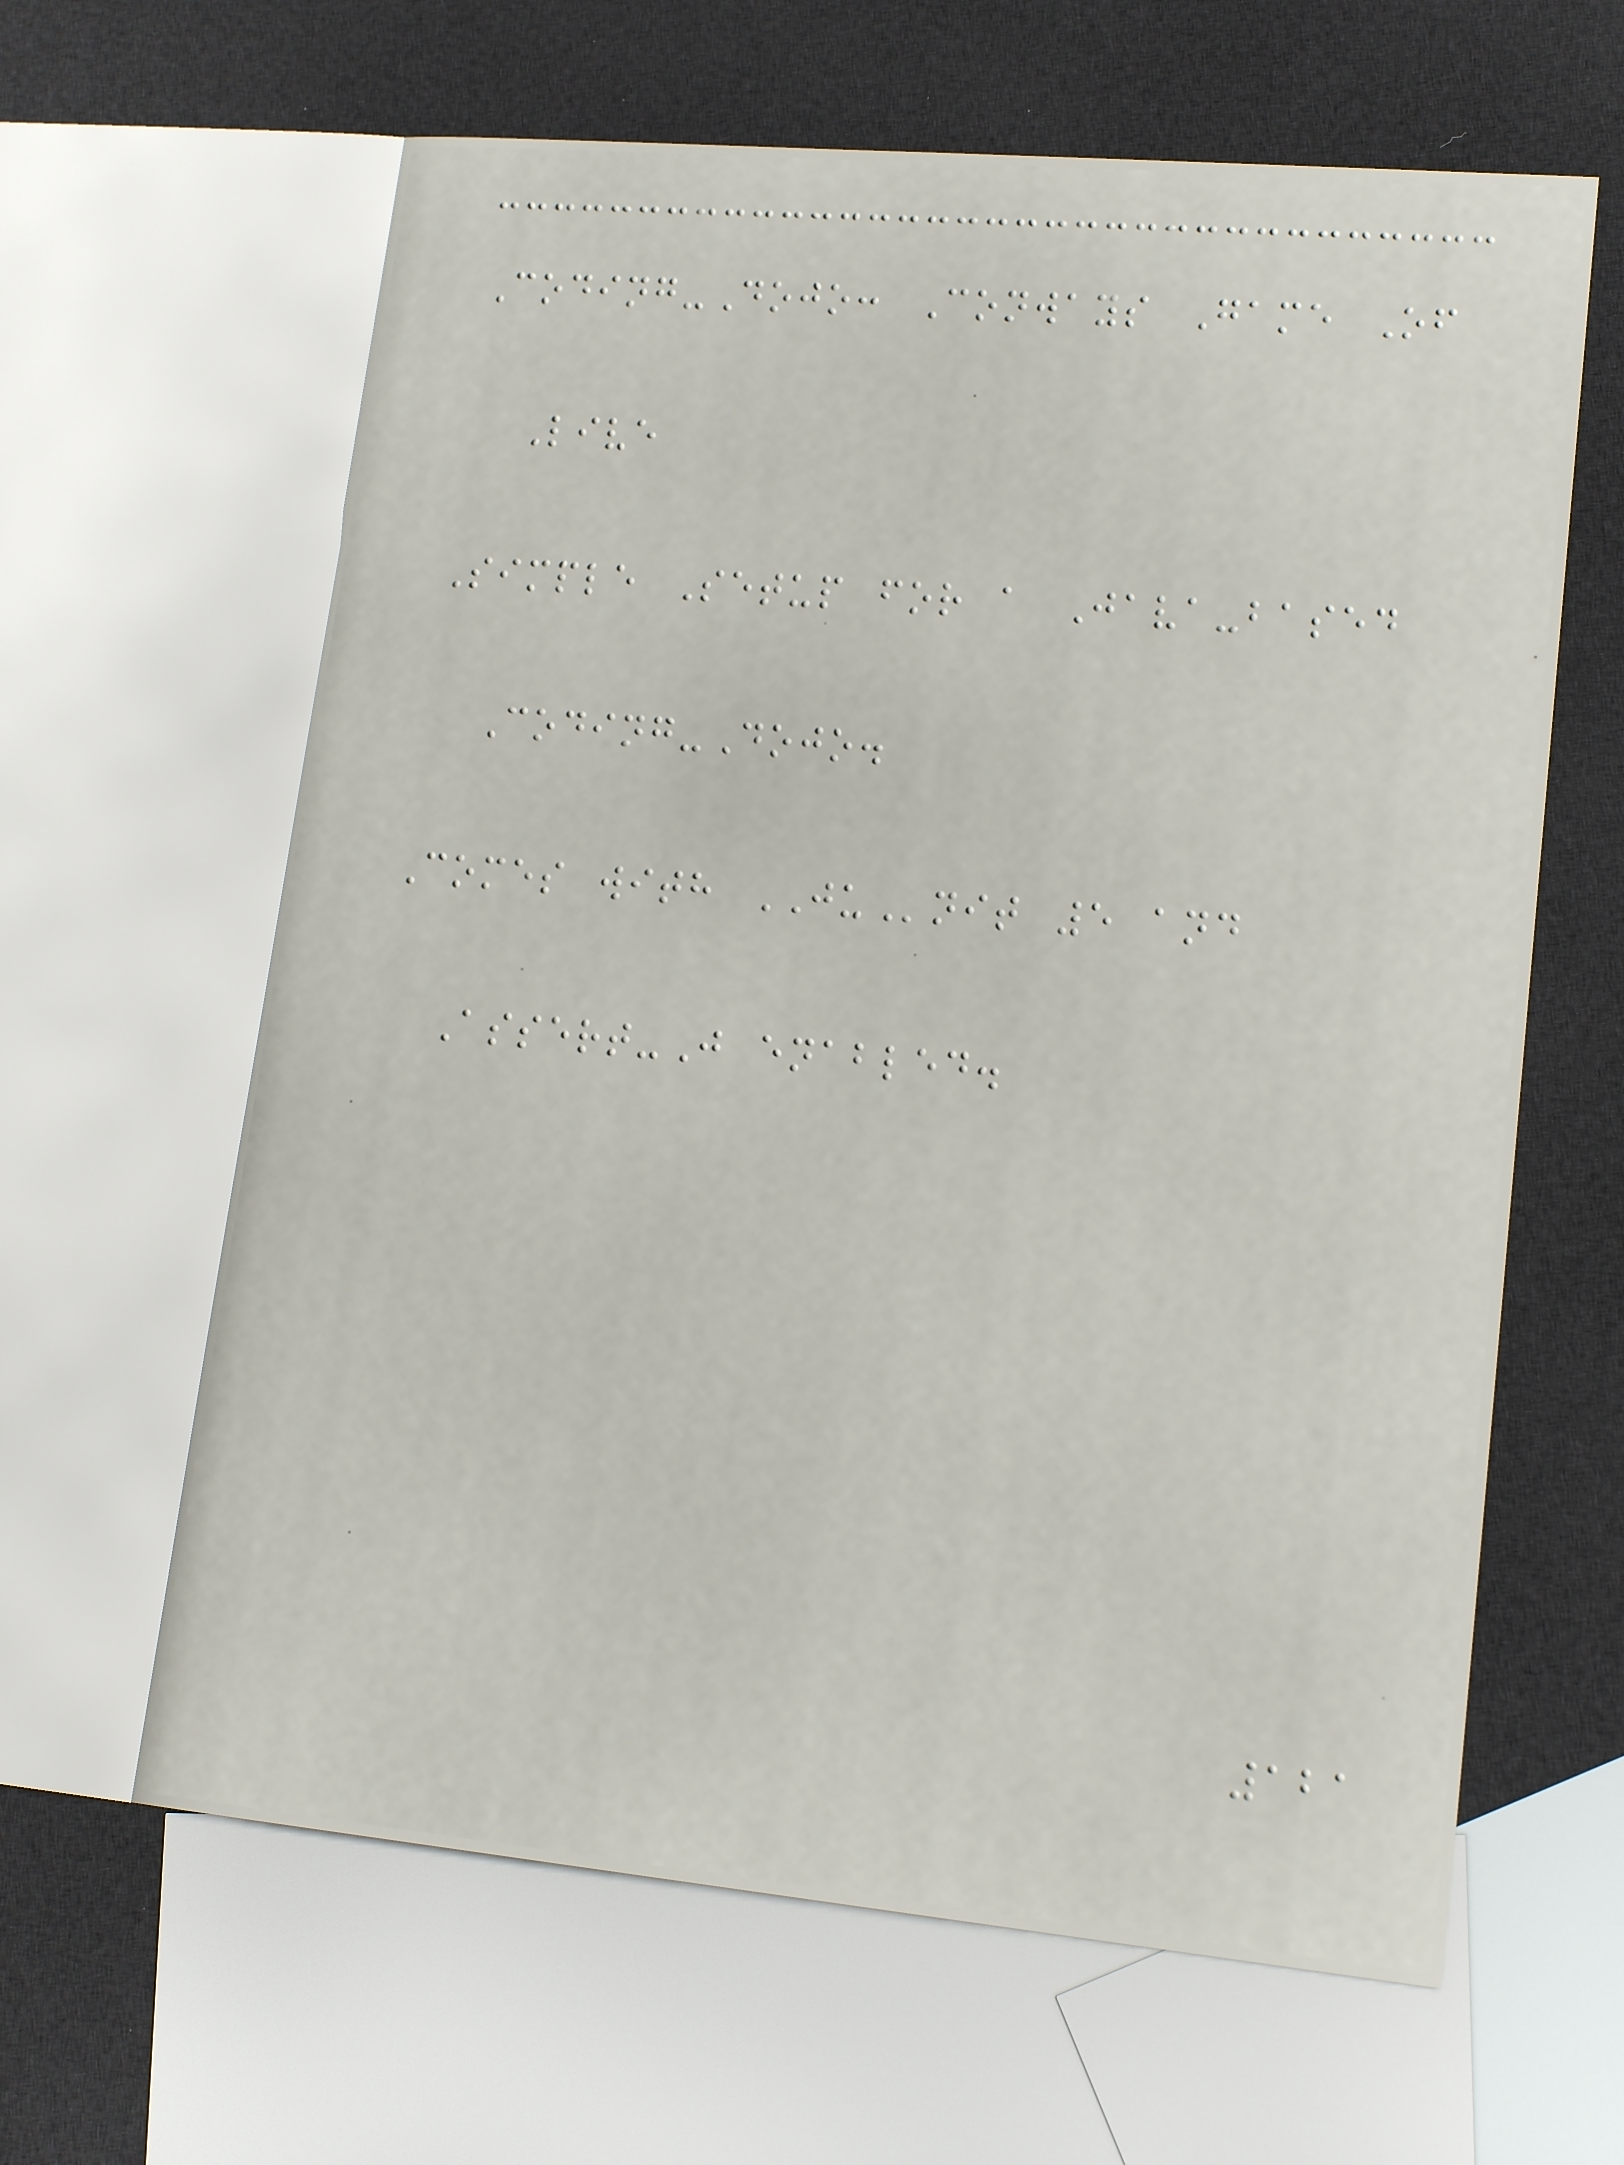Coding-Dojo: Conways Game Of
Live
Simple Setup for a Java-based
Coding-Dojo.
Comes with JUnit 5 and
Assert-J enabled.
121
